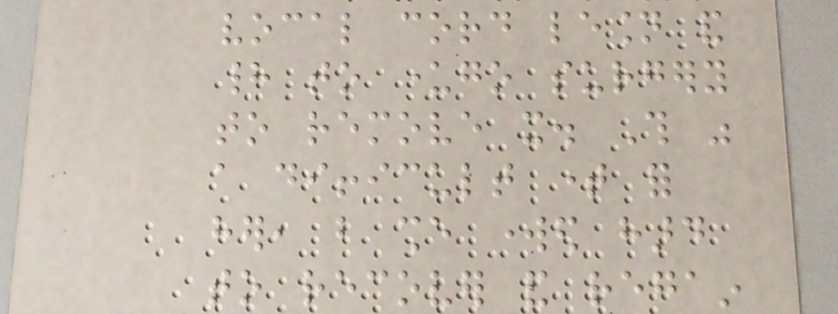vocal cord lesion and
had to undergo surgery
to remove it. This was
a difficult time for
her, but she worked hard
to recover and regain
